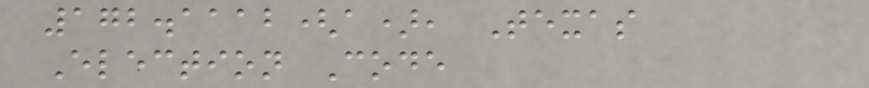172.1112(a), Texas
Election Code
